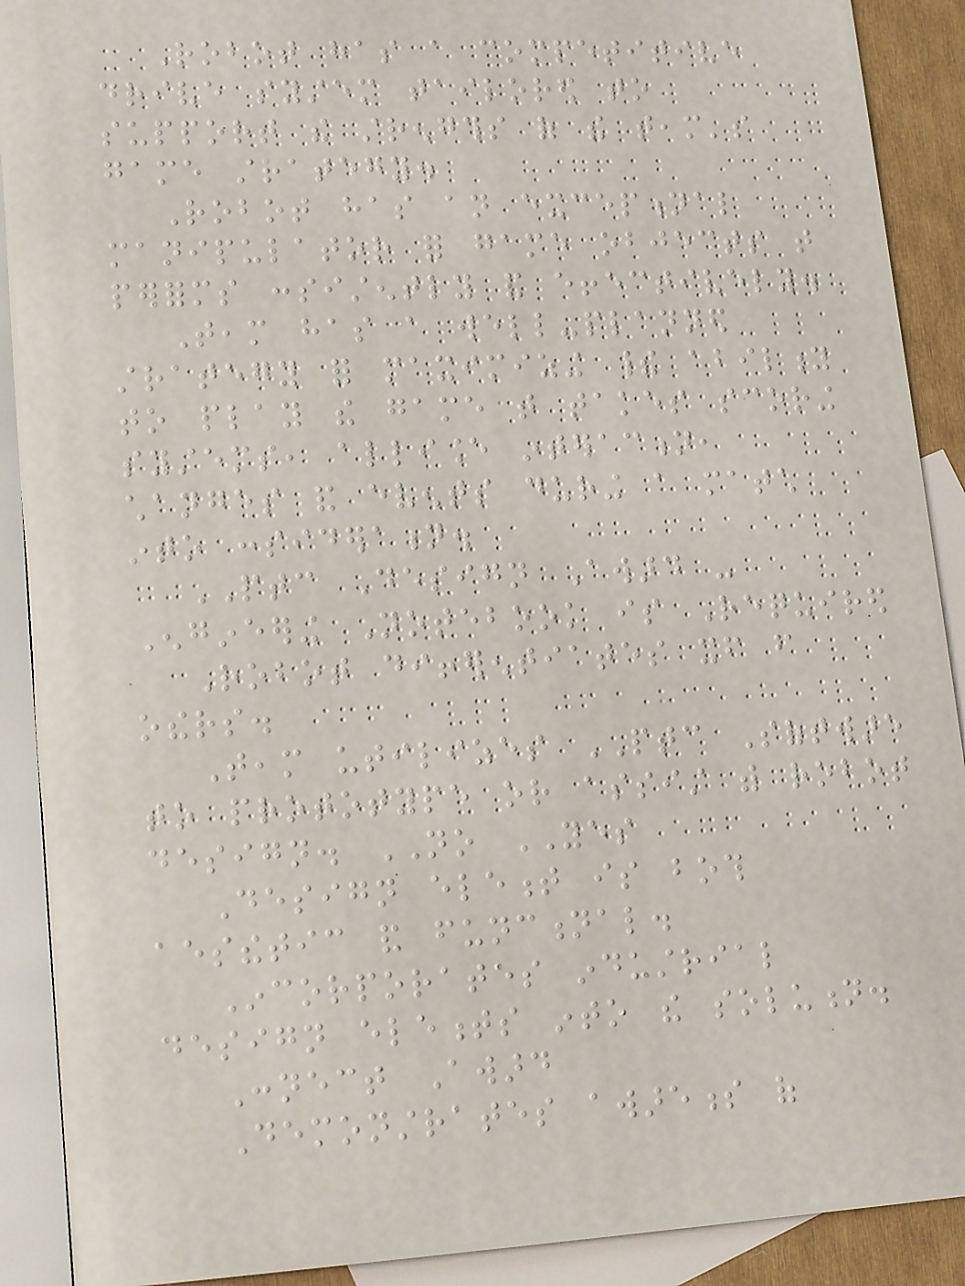Robot has a competitive
drive system tailored to
support the strengths of the team's
game strategy.
Robot has an exceptional
manipulator for game objects that
performs consistently and effectively.
Team has a well-planned
strategy for maximizing their ability
to play the game that takes scoring
systems, alliance interaction,
changes and events during a match
into consideration.
PTC Design Award -
Engineering Notebook is Required
Robot differentiates itself from
others.
Team utilizes PTC Software
to prototype or assist with robot
design. NO YES
Design element is both
aesthetic and functional.
Incorporates industrial
design elements into the solution.
Connect Award
Demonstrates awareness of
